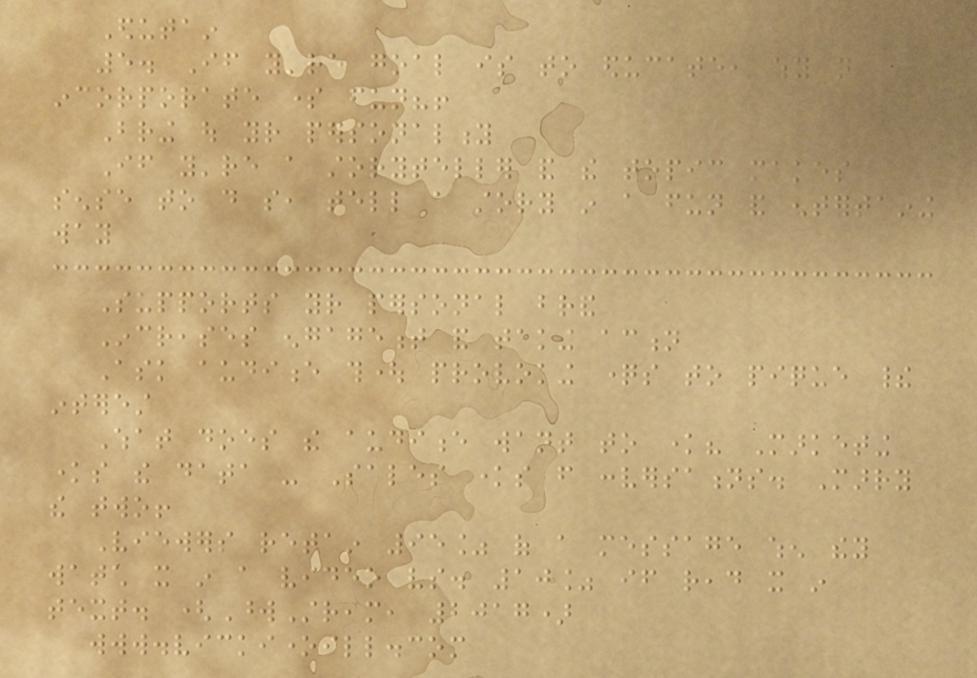Edutain
5. If you're goal is to educate, why not
incorporate some fun?!
Bring out your personality
If you're a storyteller and the topic makes
sense to do so, tell a story in a fun and entertaining
way
Supports your personal brand
Increases engagement and taking action
Ask audience thought provoking questions to pique their
interest
What does the audience want to know? Marketing
knows the data - Sales knows from conversations. Marry
the two!
Viewers retain 95% of a message when they
watch it in a video vs. 10% if read it in
text. (WordStream, 2017)
www.vickioneill.com
